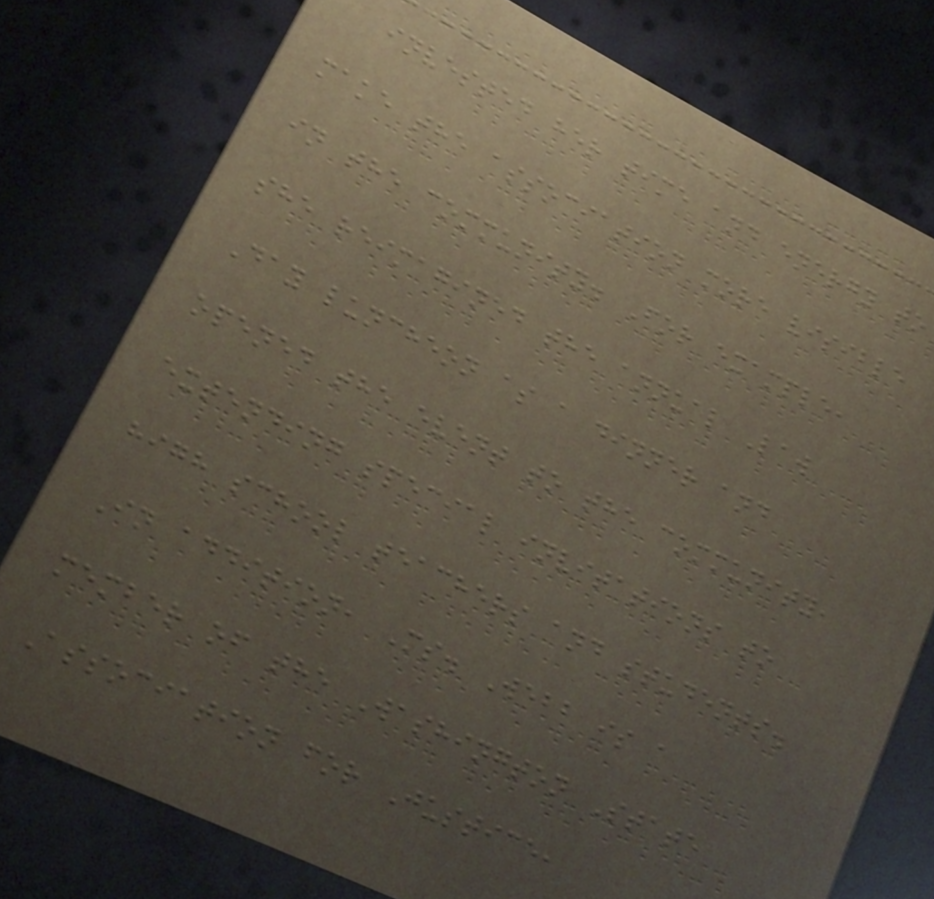invested her time and energy to
make the association more visible
in the community. For example,
she reimagined the annual Law
Day luncheon as a dinner and
opened the event to the community,
extending special invitations to
high school teachers and students.
In addition, Ms. Webb is a
member of the Washington State
Association for Justice,
